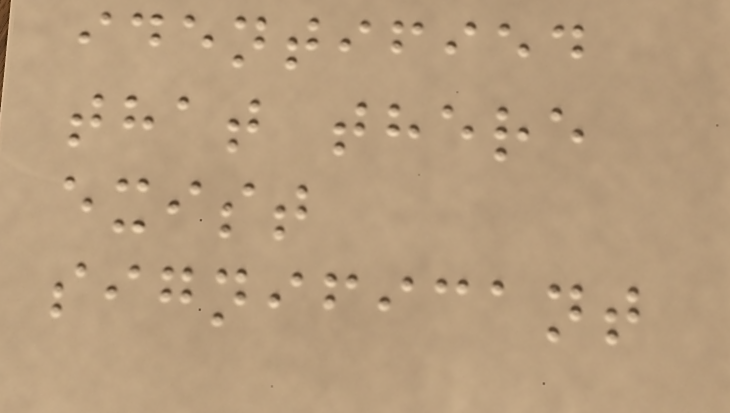identified
that there
exist
significant
